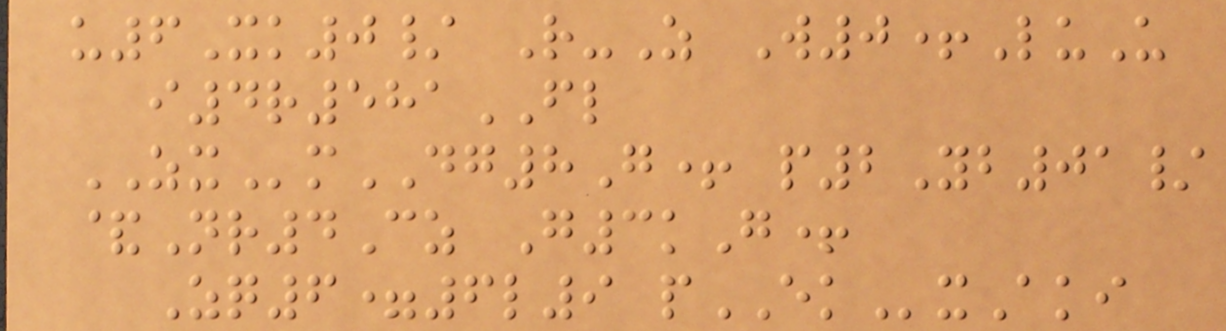u6Xk0/ R-Z W0+LuU
i4r581FL
ZXmDG8G+ p2Yb01/
&Nr4Cz G3kG+
Zq6=6l9 pEKxAki
